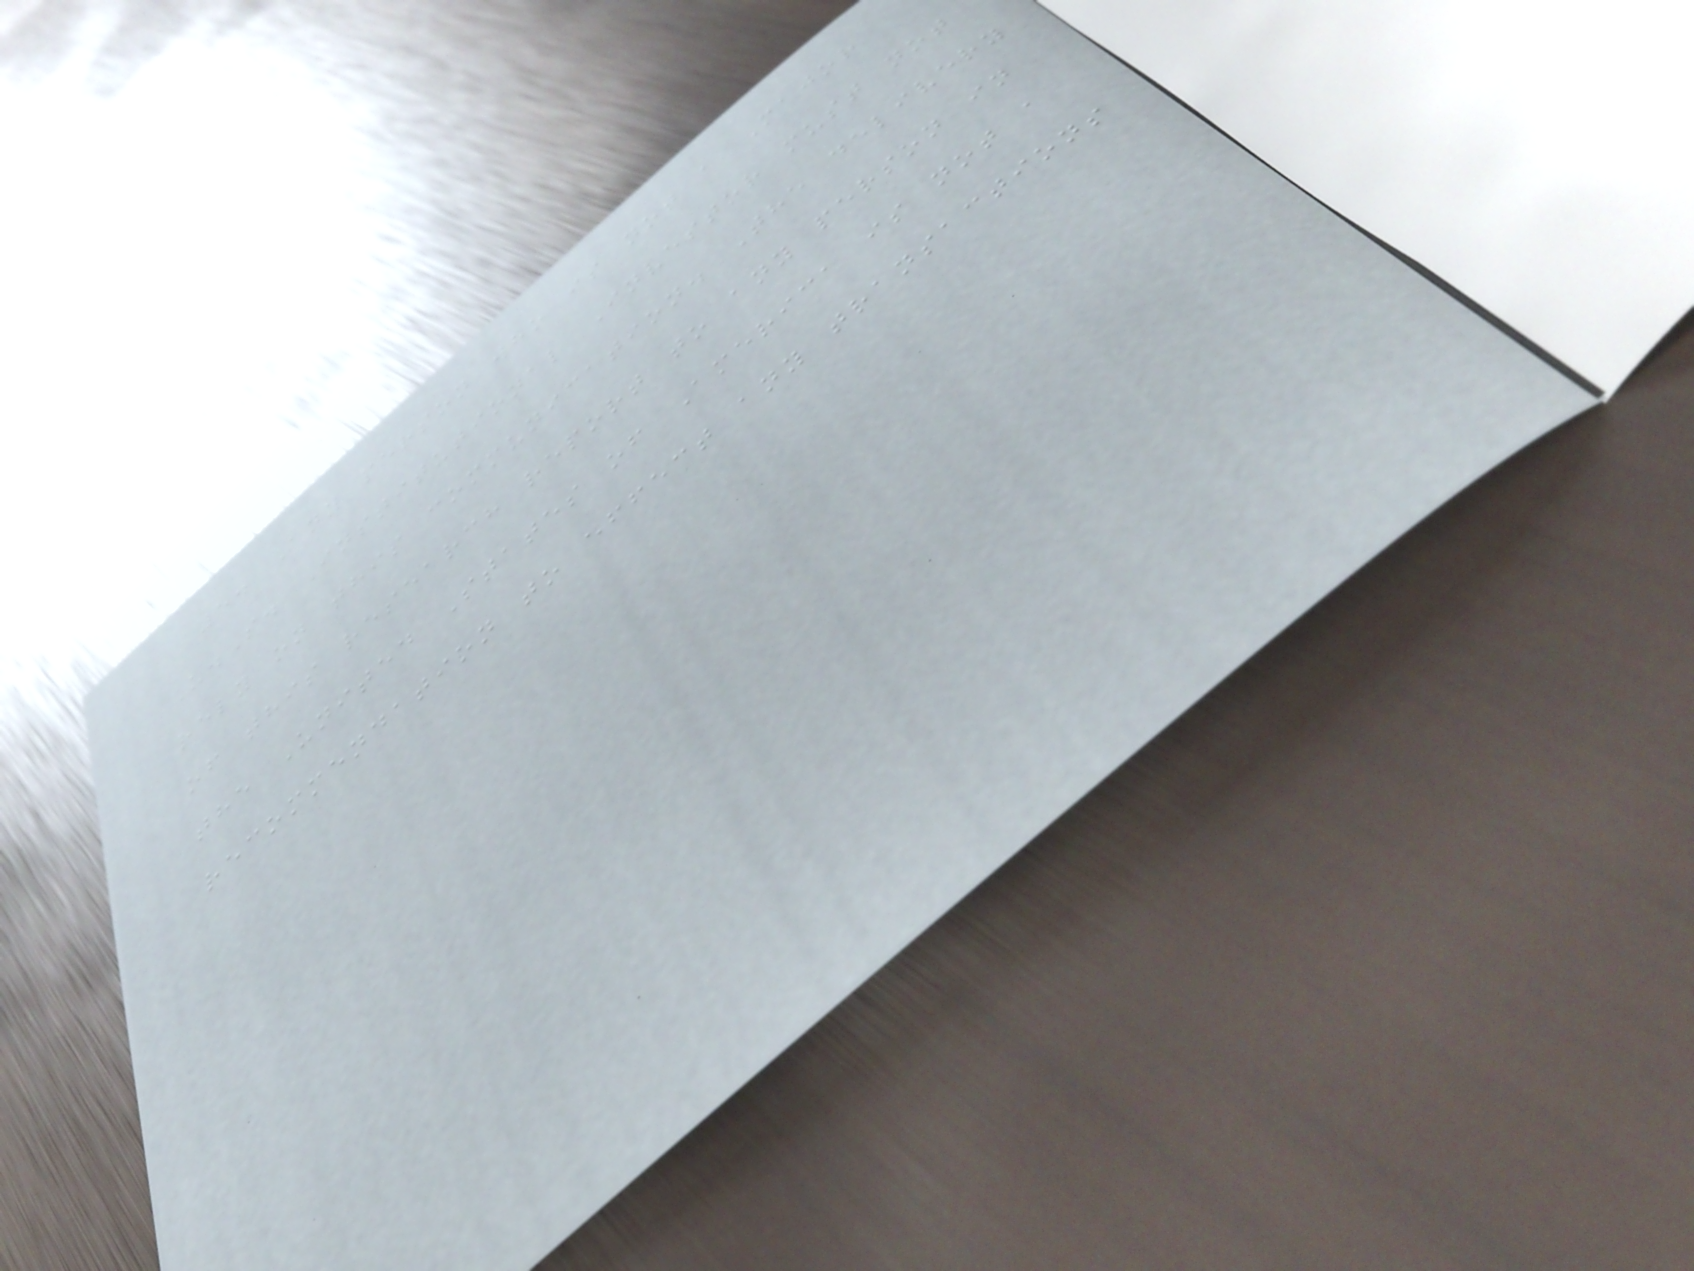5. Any person who is not a Major
U.S. Institutional Investor must not
rely on this communication. The delivery
of this research report to any person in
the United States of America is not a
recommendation to effect any transactions
